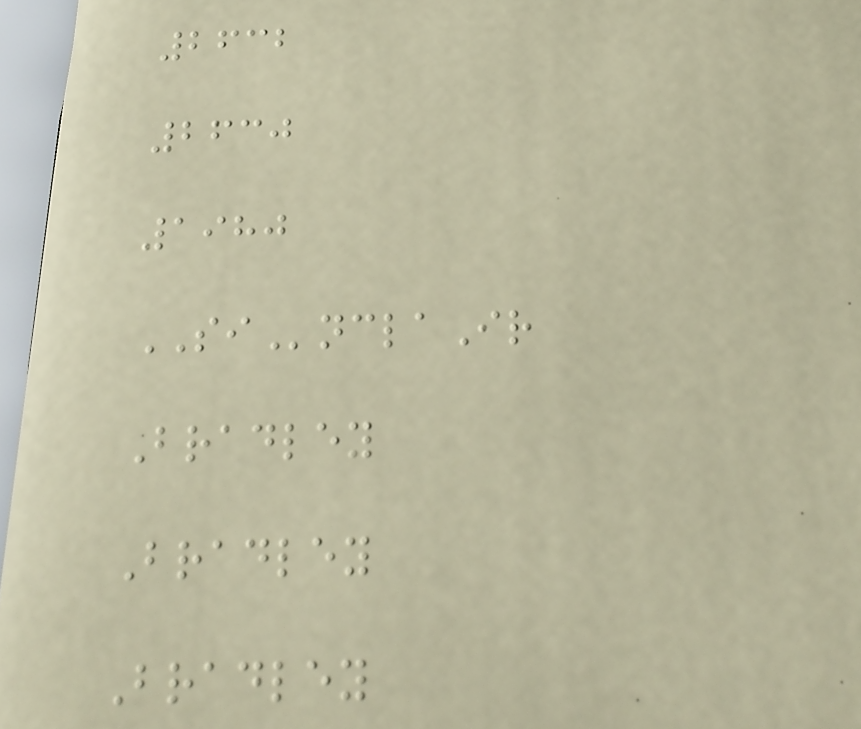2632
2630
1980
SInclaIr
Bradley
Bradley
Bradley
